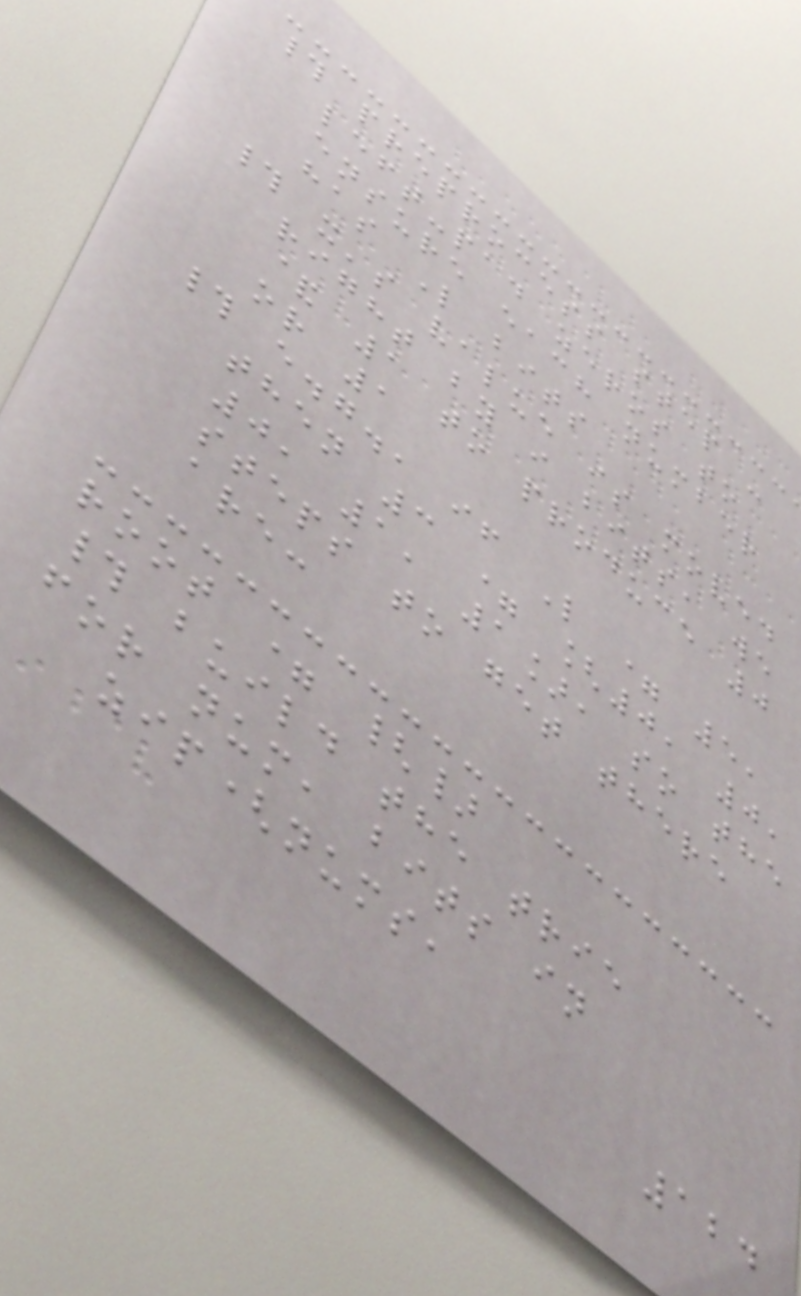# preprocess step -
left-pad zeros to
ensure each number
has L bits
# x's value is moved
right by i bits, we
& 1 to produce 0
or 1
# e.g., if L = 5,
then 3 = [0, 0,
0, 1, 1], so the
steps to get there
are:
root = {}
# build the trie
for num, bits in
zip(nums,
124
